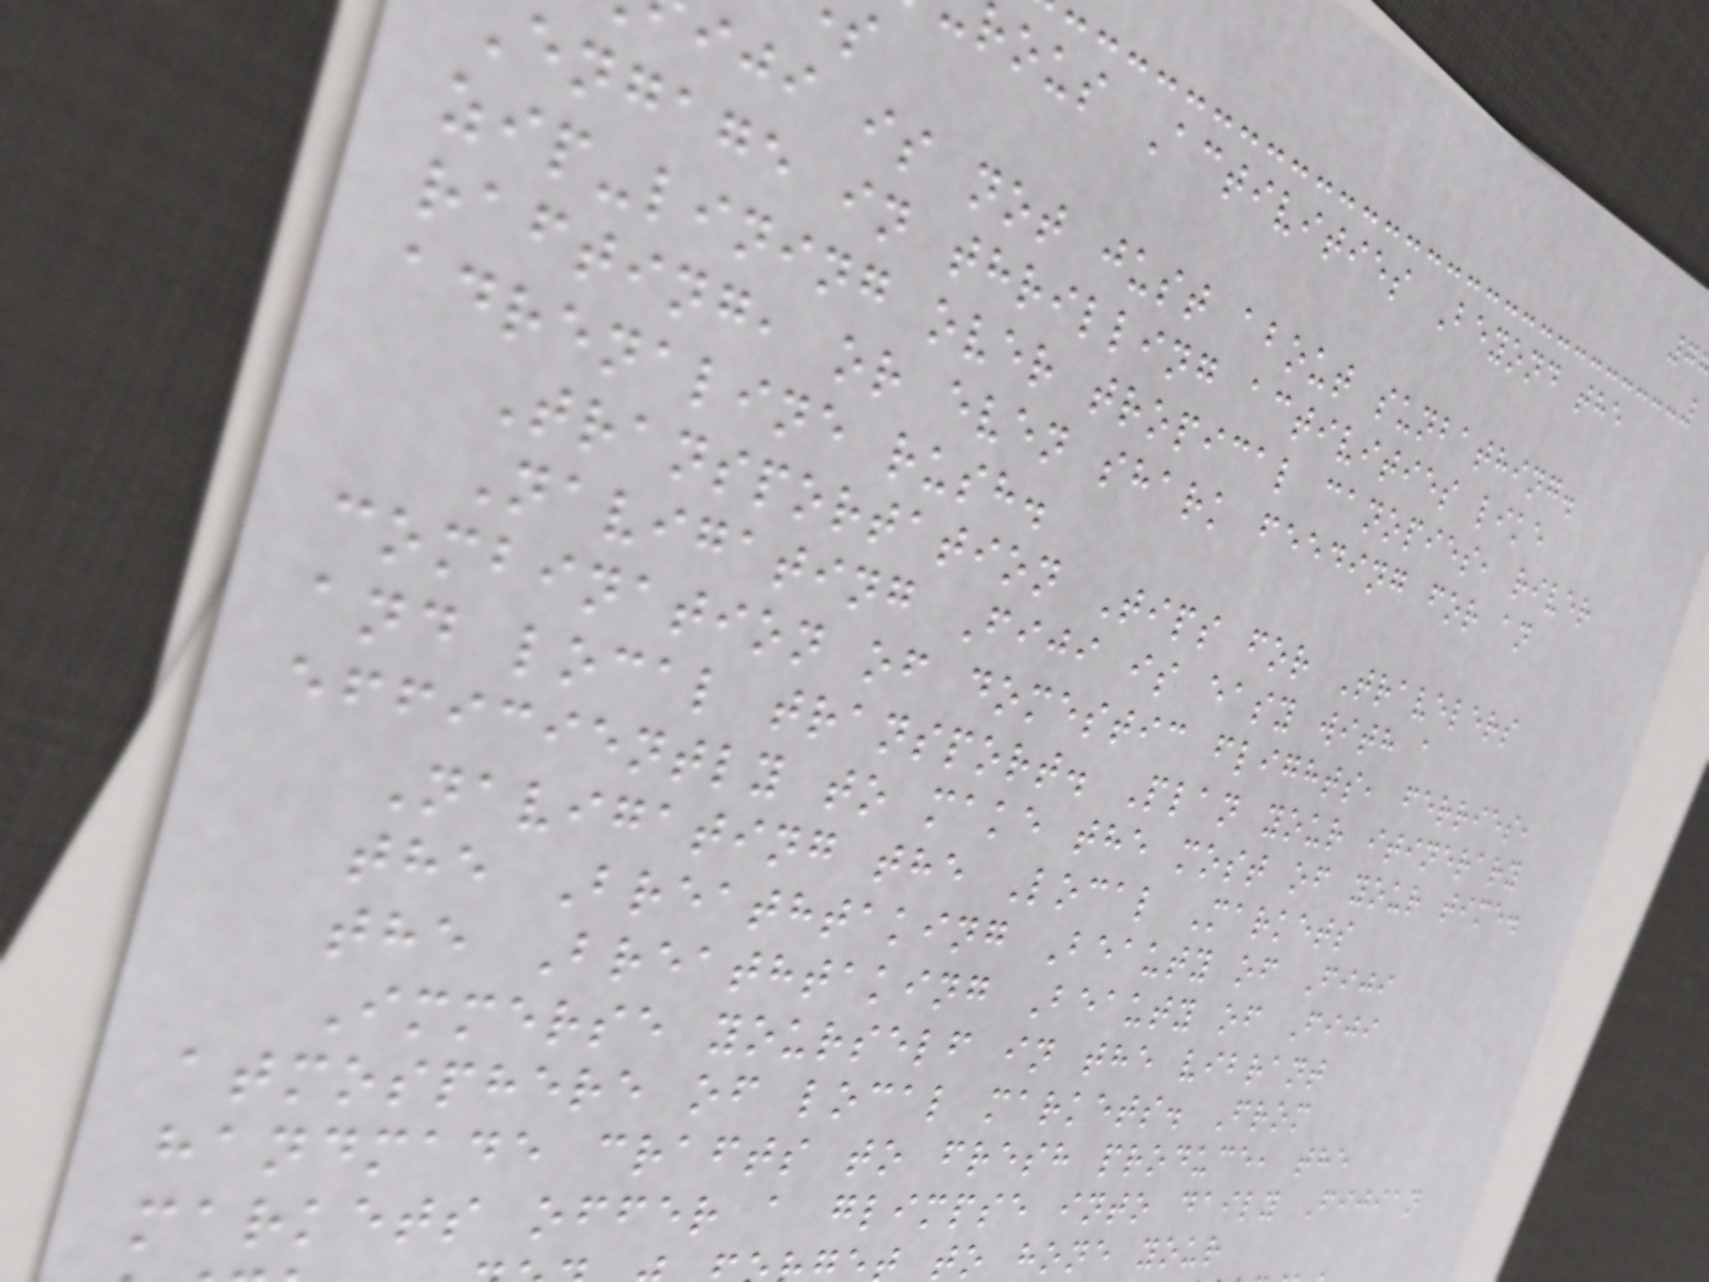rous Activities Beyond the
iji is not just about sunbathing.
engage in thrilling activities like
zip-lining over tropical canopies, river
rafting, or even shark feeding for an
adrenaline rush.
Transportation Tips for Travelers
Navigating Fiji is easy with a
combination of domestic flights, ferries,
and local transport. Plan your itinerary
efficiently to make the most of your time.
Navigating the Local Markets
the Breathtaking Beauty of Fiji
the Breathtaking Beauty of Fiji
Immerse yourself in the vibrant
atmosphere of local markets. From
handmade crafts to fresh produce, the
markets offer a glimpse into daily Fijian
to hone your
